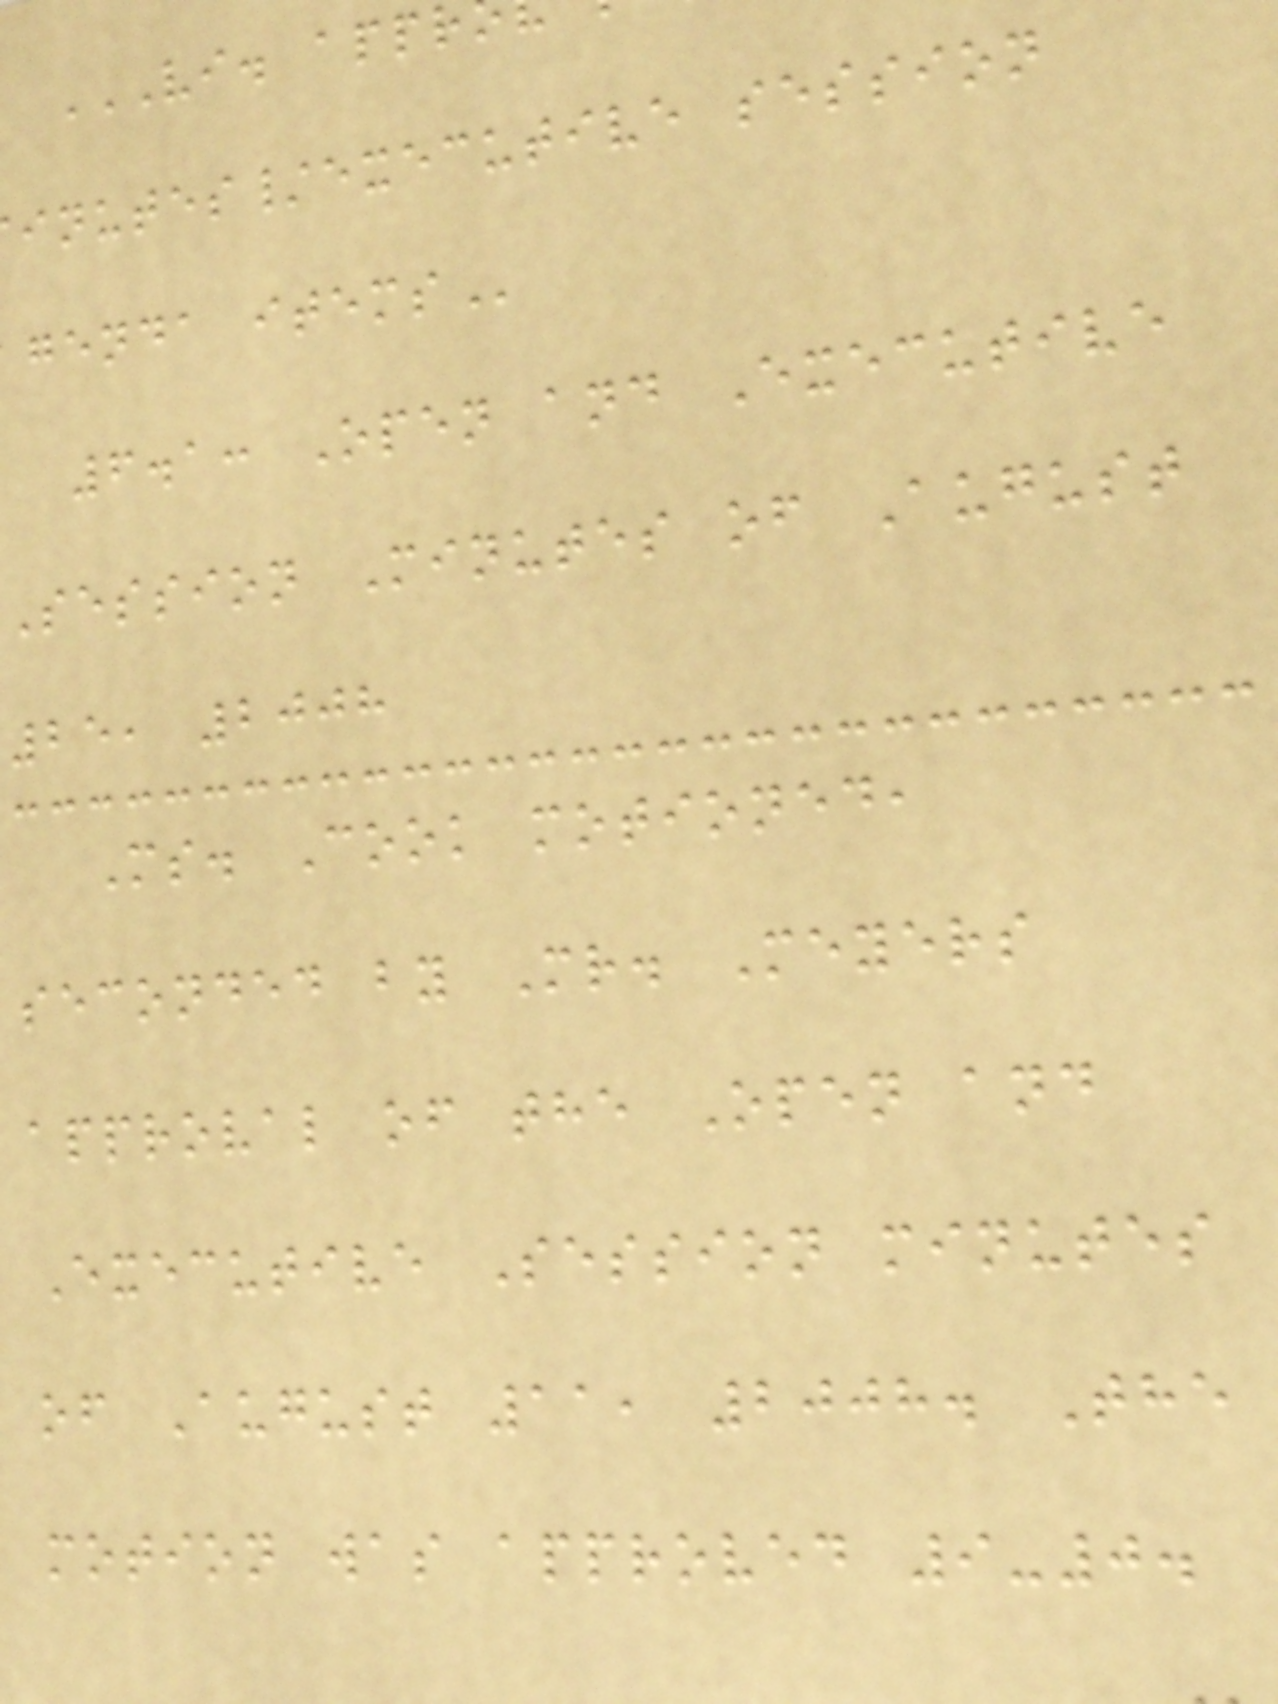inutes/executive session
genda
6.1: Open and Executive
Session Minutes of August
25, 2008
Ms. Cook motioned,
seconded by Mr. Meyers
approval of the Open and
Executive Session minutes
of August 11, 2008. The
motion was approved 9-0.
